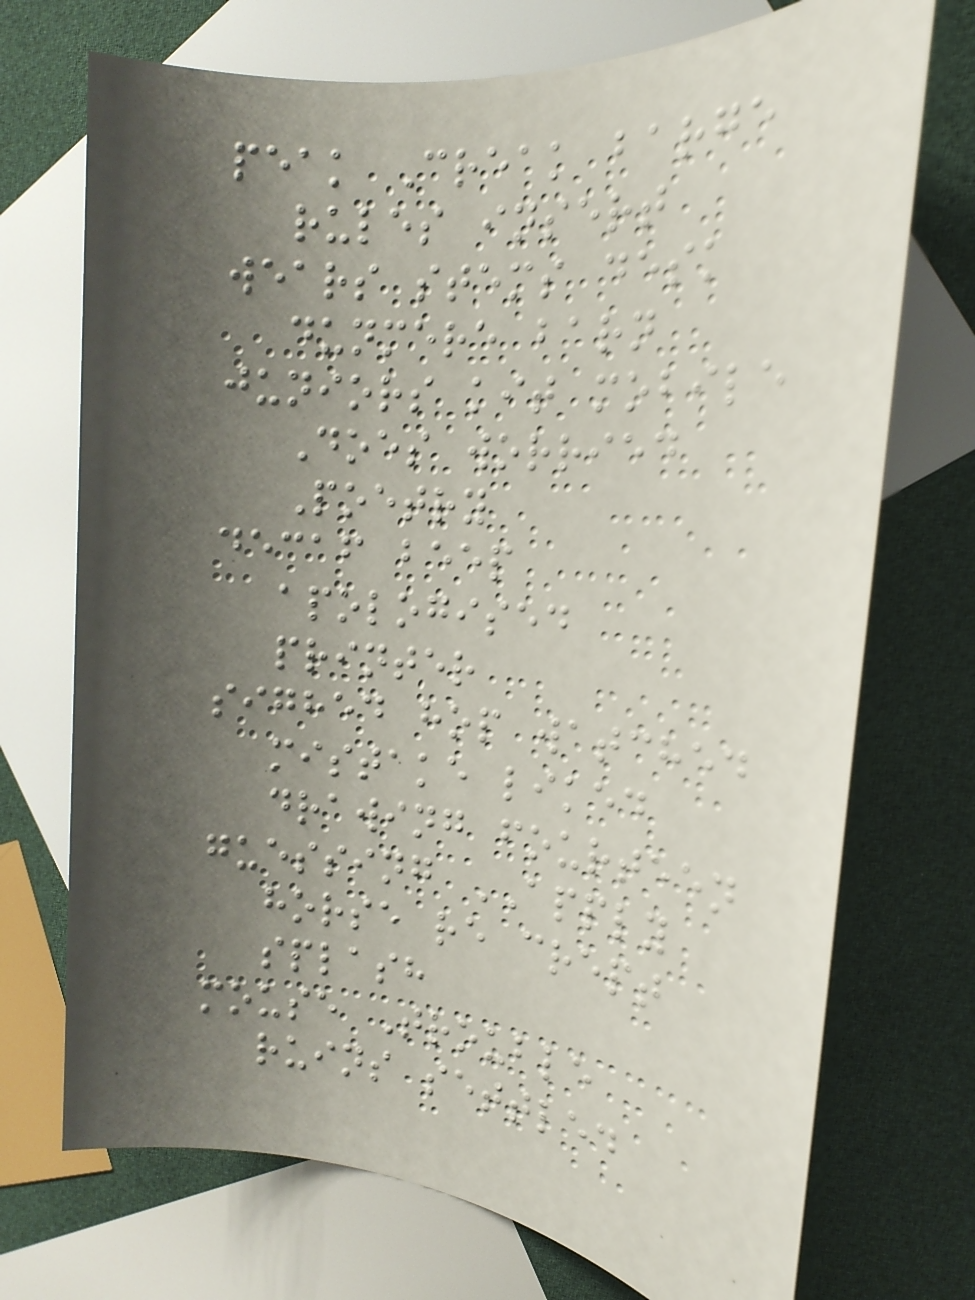peak Creak barge
rules insert
wears stems desk
dunmere barn
juniors kit mobile
Does worried
Poetry
decaf beep
apologised
printer
sighed hop watched
mistake liked
drawing fourteen
guessing APPLY
horse re crept
splash
mouse Trouble
ruins settled
